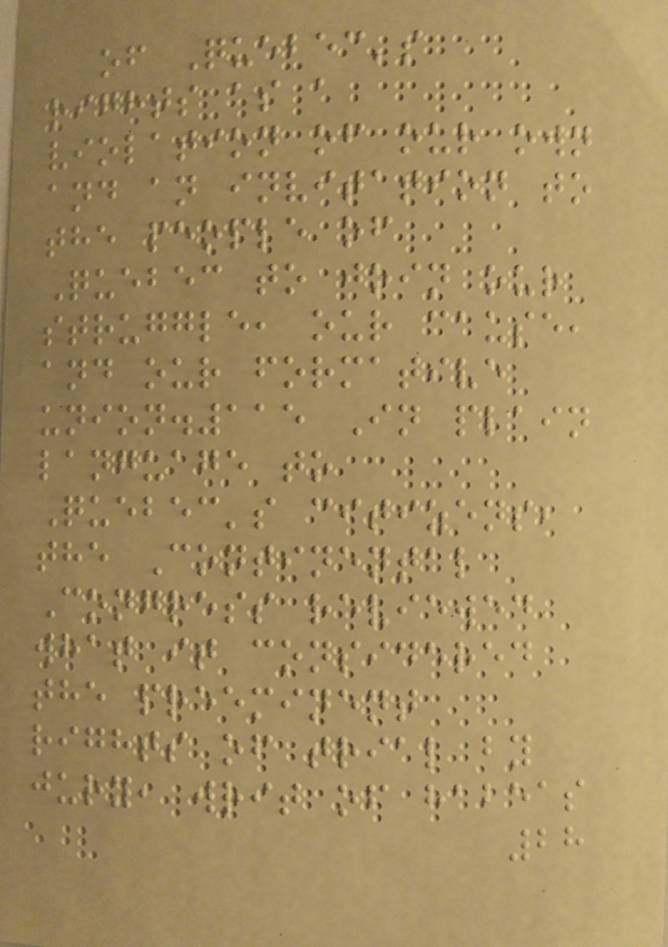of Quebec's
rights as a
violation of our own
and an invitation to
the people of
Quebec to join our
struggle, our cause,
and our formative
union.115 In plain
language to
Quebec's citizens,
the Continental
Congress reviewed
what it considered
the preeminent
rights of trial by
jury, writ of habeas
28
